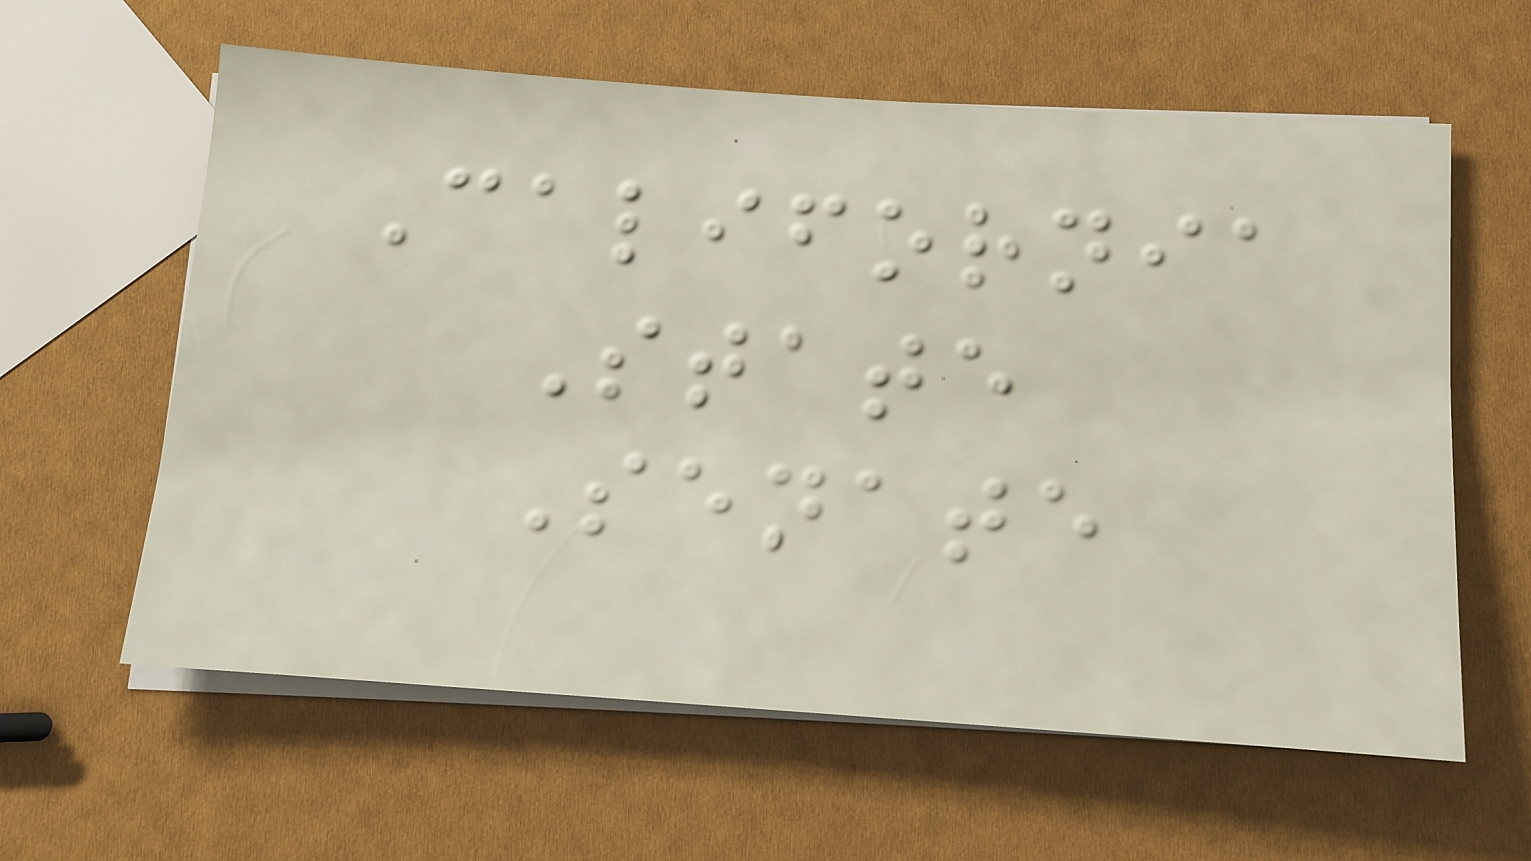California
State
Senate
